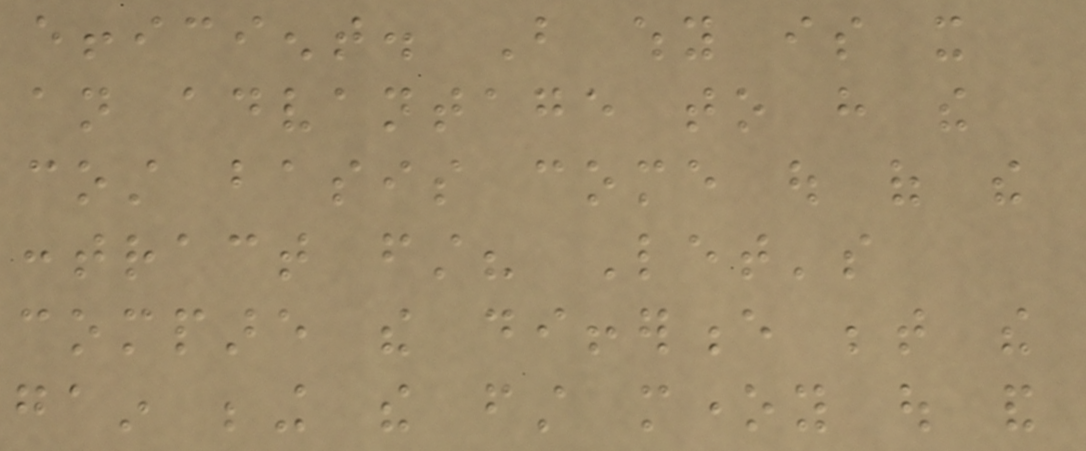efficient. But why is it
an advantage to have the
cost basis come out of the
contract first? Let's
compare the difference between the
gain being the first money out and
